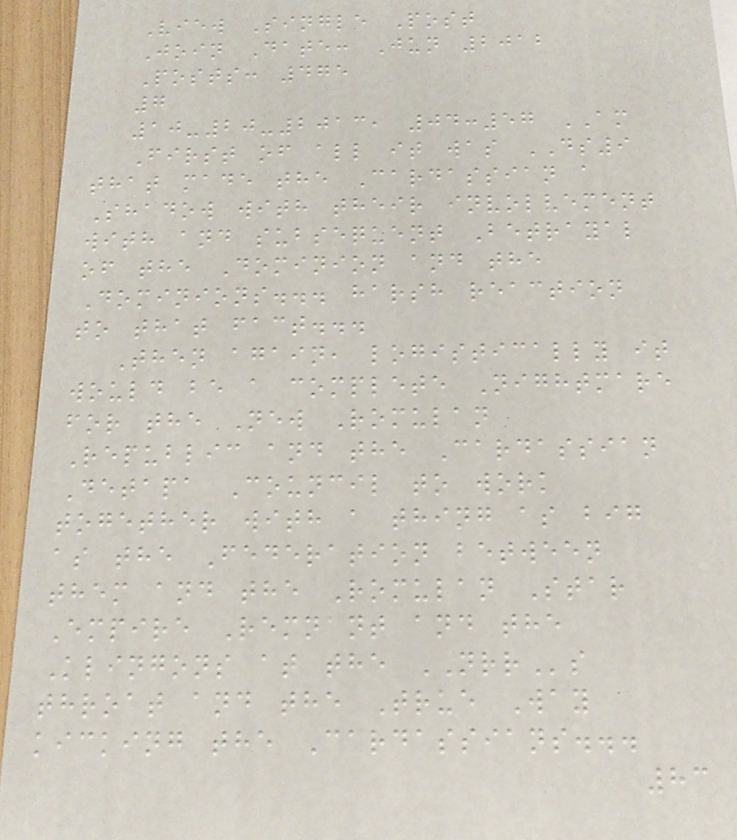View Single Post
Join Date: Jun 2012
Posts: 475
7
10-20-2013, 04:57 AM
First of all it was DS9
that made the Cardassian a
Shadow with their involvement
with and subsequent Betrayal
of the Dominion and the
Dominions... harsh reaction
to that fact...
Then again, logistically it
would be a complete Nightmare
for the New Romulan
Republic and the Cardassian
Detapa Council to work
together with a thing as big
as the Federation between
them and the Romulan Star
Empire Remnant and the
Klingons at the NRRs
throat and the True Way
kicking the Cardassians...
83
